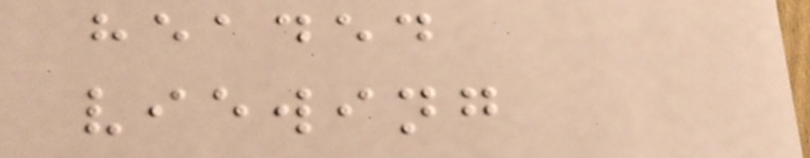headed
viewing
